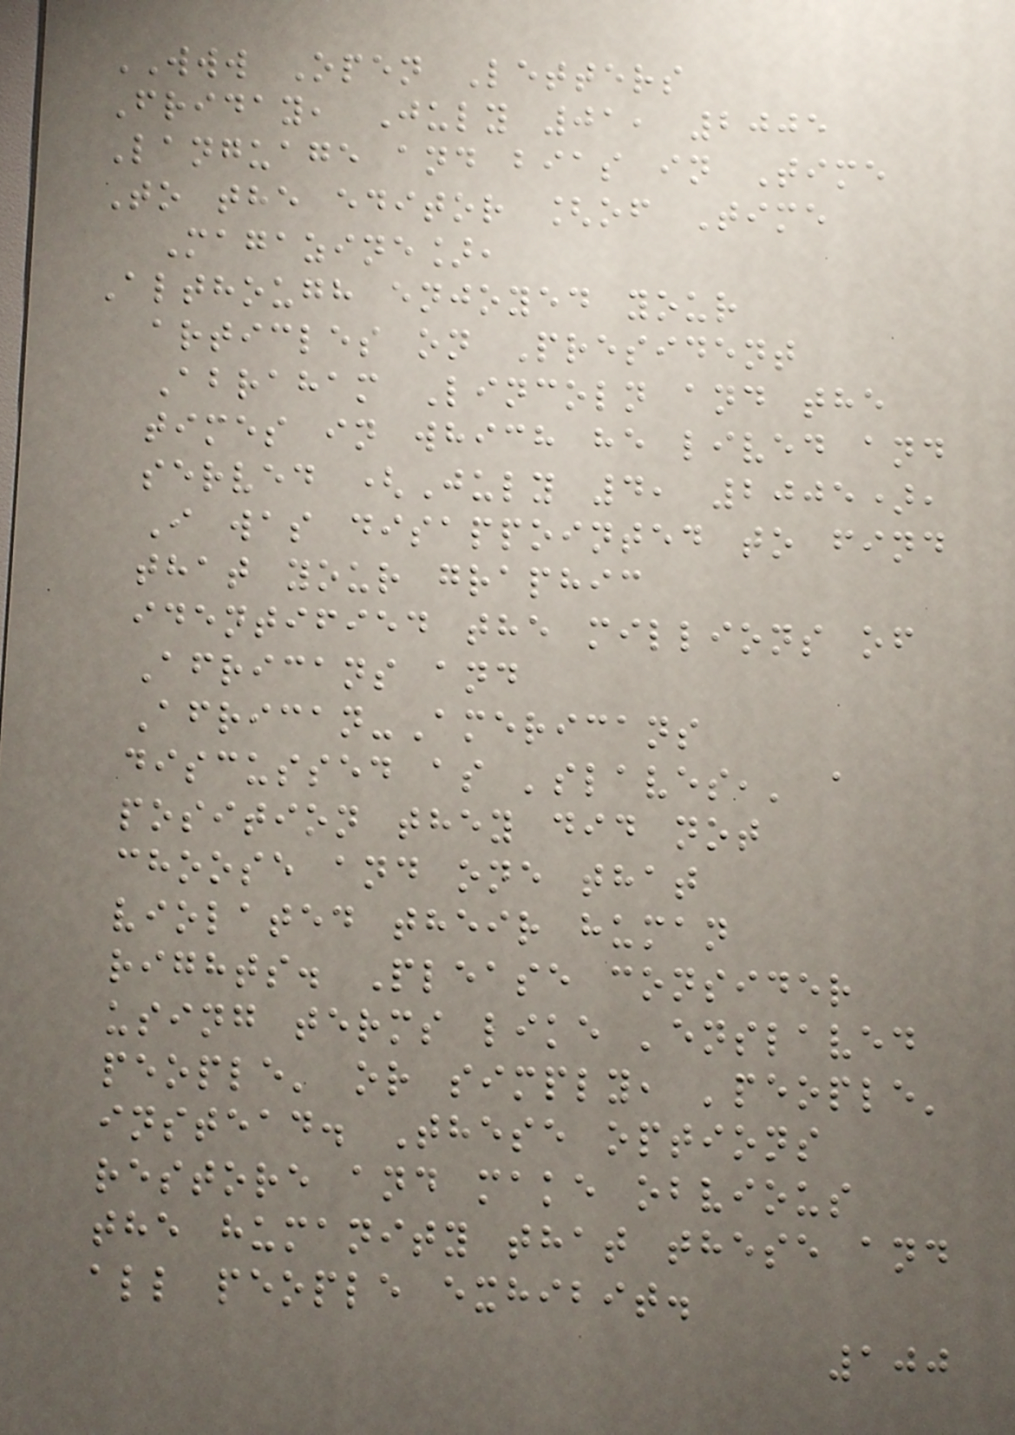WWW Open Letters
Friday, July 01, 2005
Language and bias in Time
To the editor [of Time
Magazine],
Although enjoyed your
articles on President
Abraham Lincoln and the
times in which he lived and
served (July 4, 2005),
I was disappointed to find
that your graphic
identified the millions of
Africans and
African-Americans
discussed as 'slaves,' a
position they did not
choose and one that
violated their human
rights. Please consider
using terms like 'enslaved
people' or simply, 'people'
instead. These options
restore and make obvious
the humanity that these and
all people exhibit.
100
